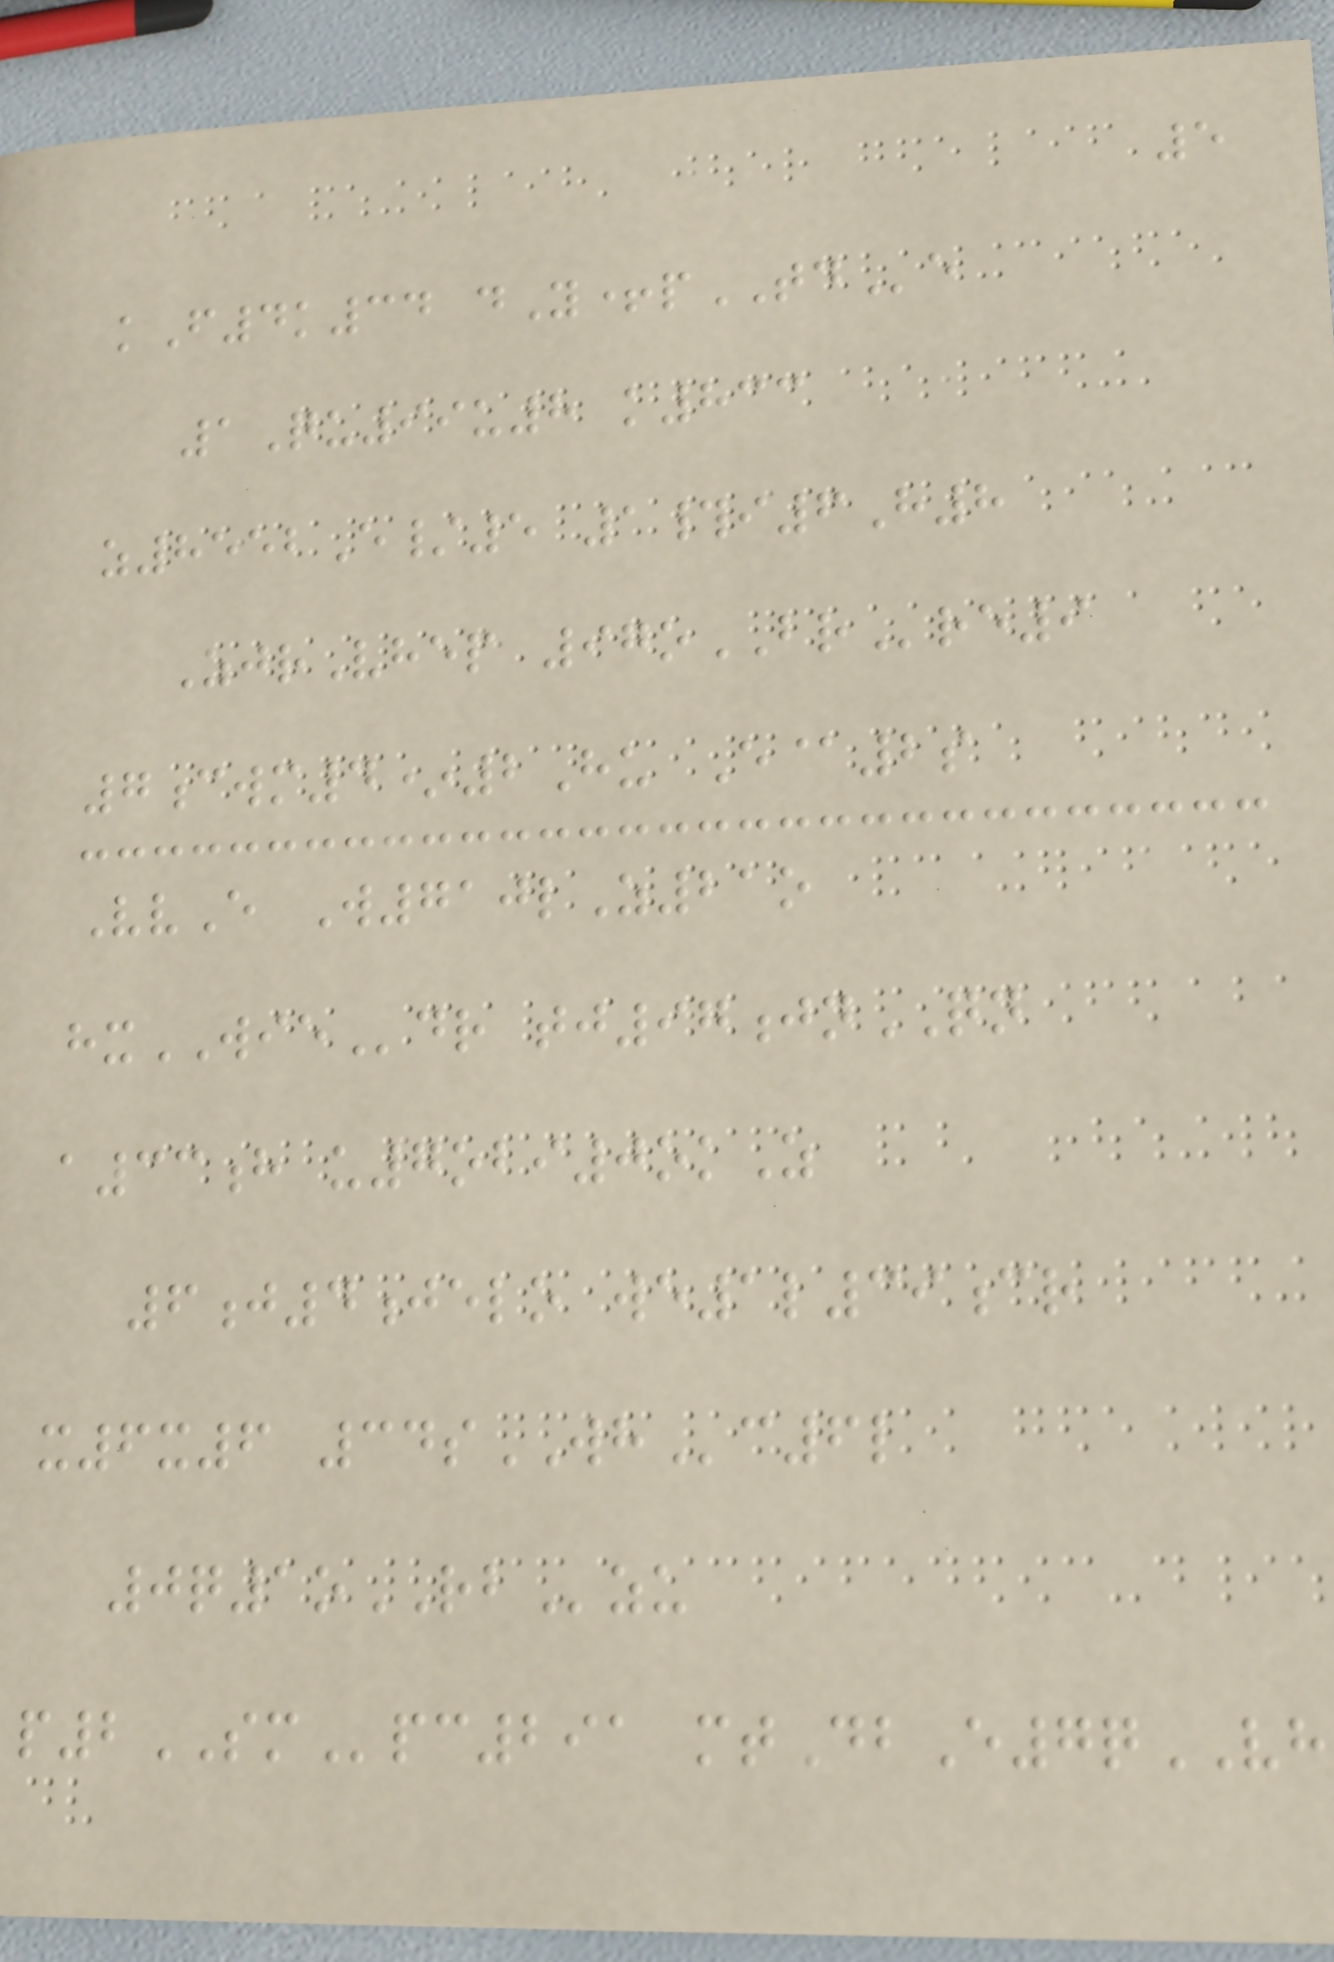5
kF4k34 dY+pTDe
1Qu99u8 k833
z8552E/5 1#i6H8
ZjrVhep 97oBRre9
7cwm4*2Hu E@2s
VvE W710lZ21o
hxWIEdr tj97jnQN
a33h u7obi0okZ
6j4jelo we1l39cr
x6x6 34sWHc6l
0q1oRBzu
p2SMpc291 mtDbE7qVH
